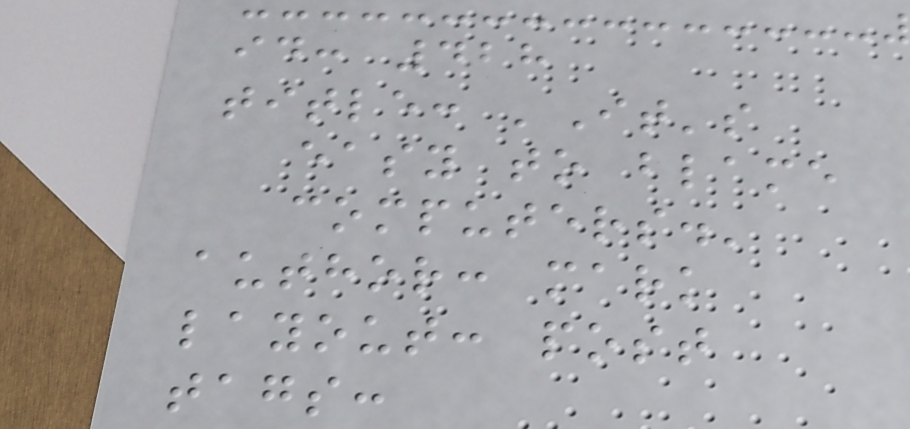id: 428
title: 'It's
easy to blame
computers.'
author: mark
layout: post
tags:
